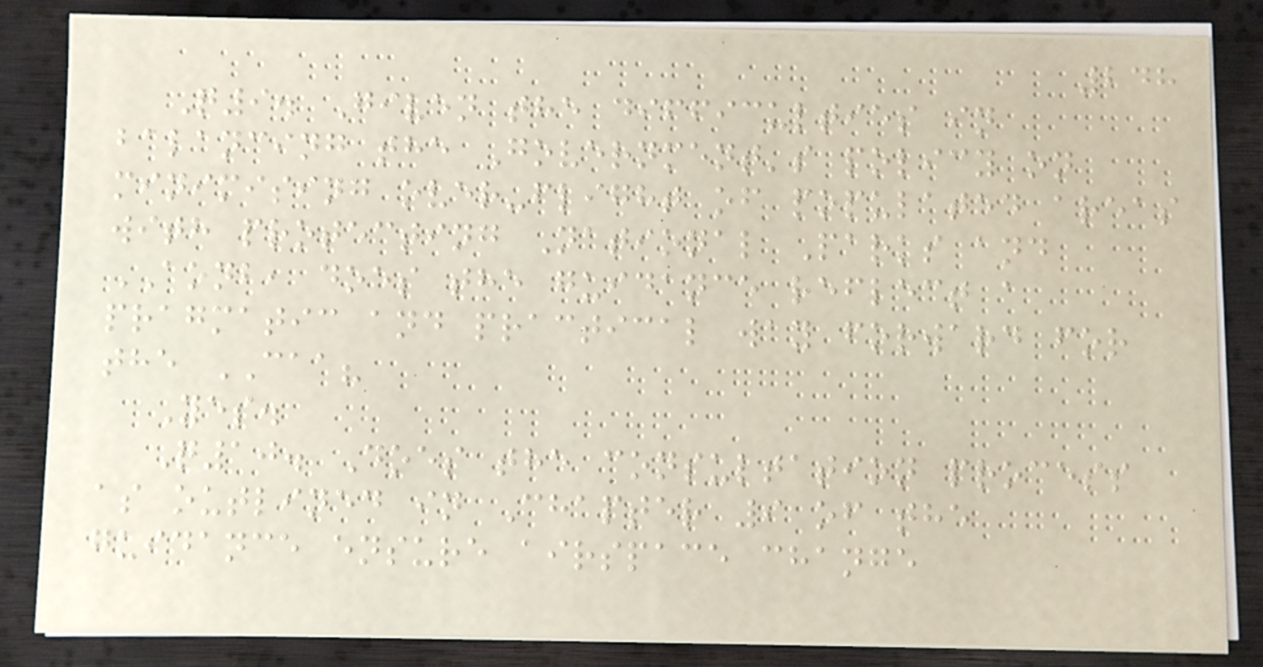248
Q9. Given the difficulties in
balancing the Government's policy on
minimising over-flight of populated areas
with protecting National Parks and
AONB, does the guidance reflect a
pragmatic and practical way forward for
the CAA?
Yes.
Q10. Does the consultation process
as outlined in Chapter 9 of the
guidance ensure airspace change
